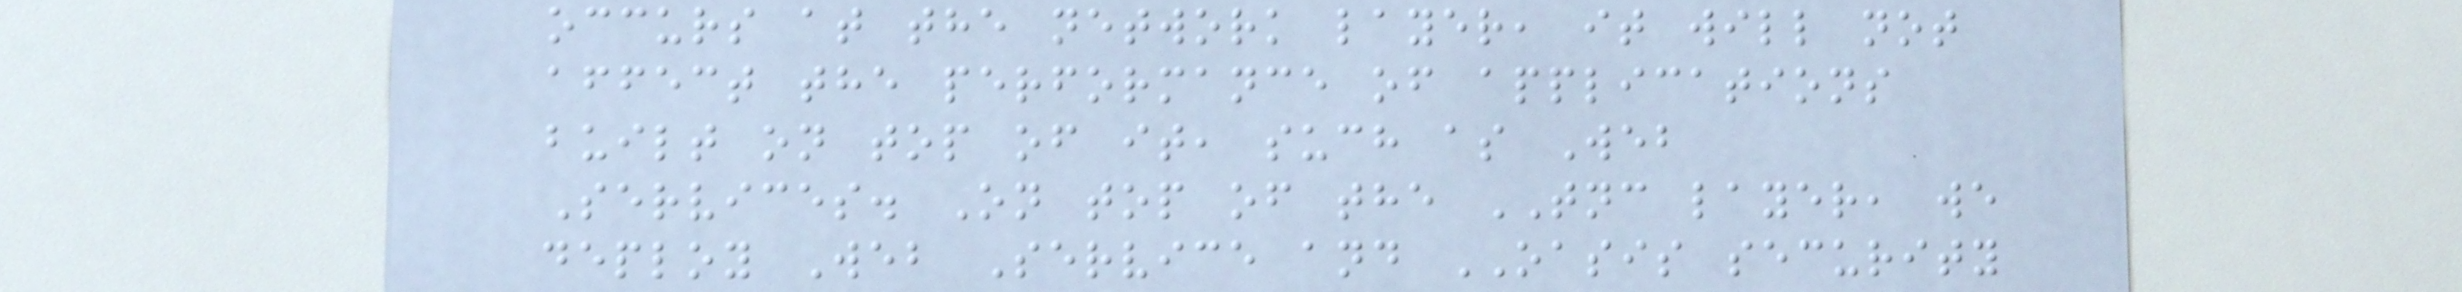occurs at the network layer, it will not
affect the performance of applications
built on top of it, such as Web
Services. On top of the TNC layer, we
deploy Web Service and OASIS security
